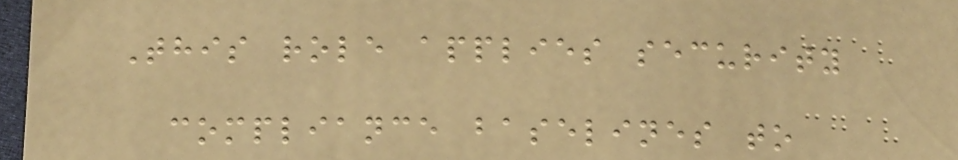This role applies security
compliance baselines to
